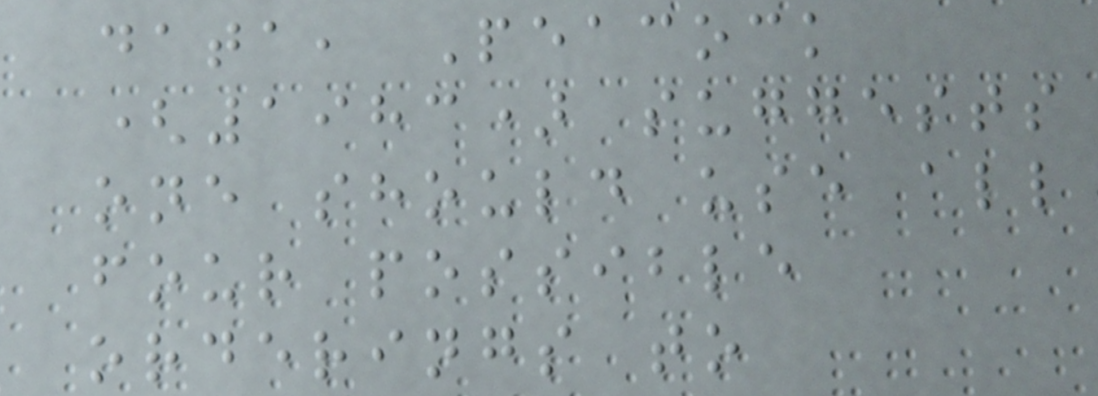data, Peacock
(1983) suggests
one should use all
four possible
orderings to
